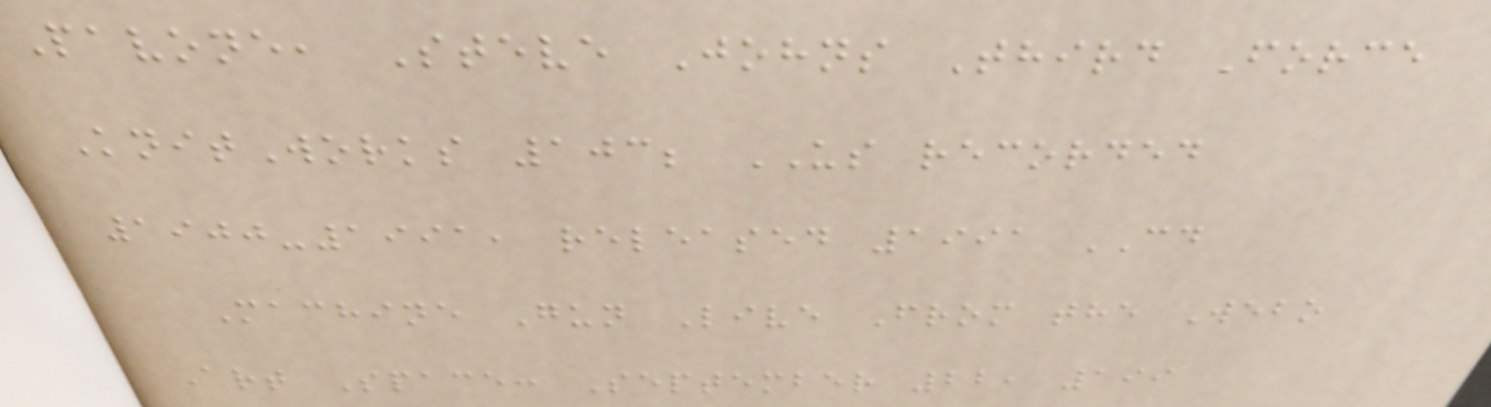Pavone, Steve Johns Third Force
KnitWorks 103; US recorded
1900-1991, released 1991 CD
Machine Gun Live From the Webo
Art Space: September 22, 199
